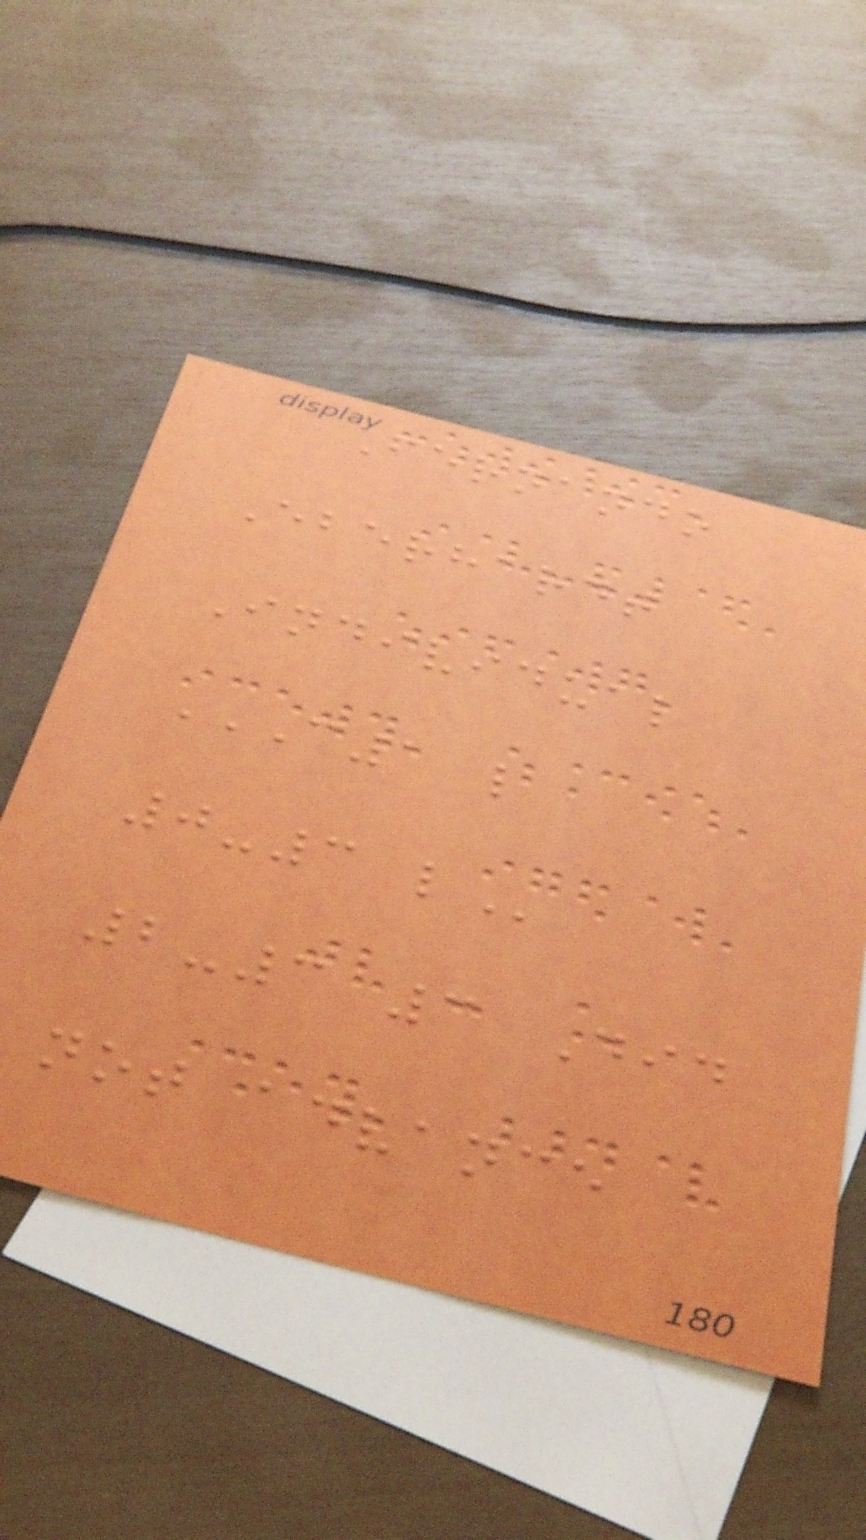Fernando
Eberhardt
Individual
C1 L
0-3 L
2-3 3 Did
not advance
